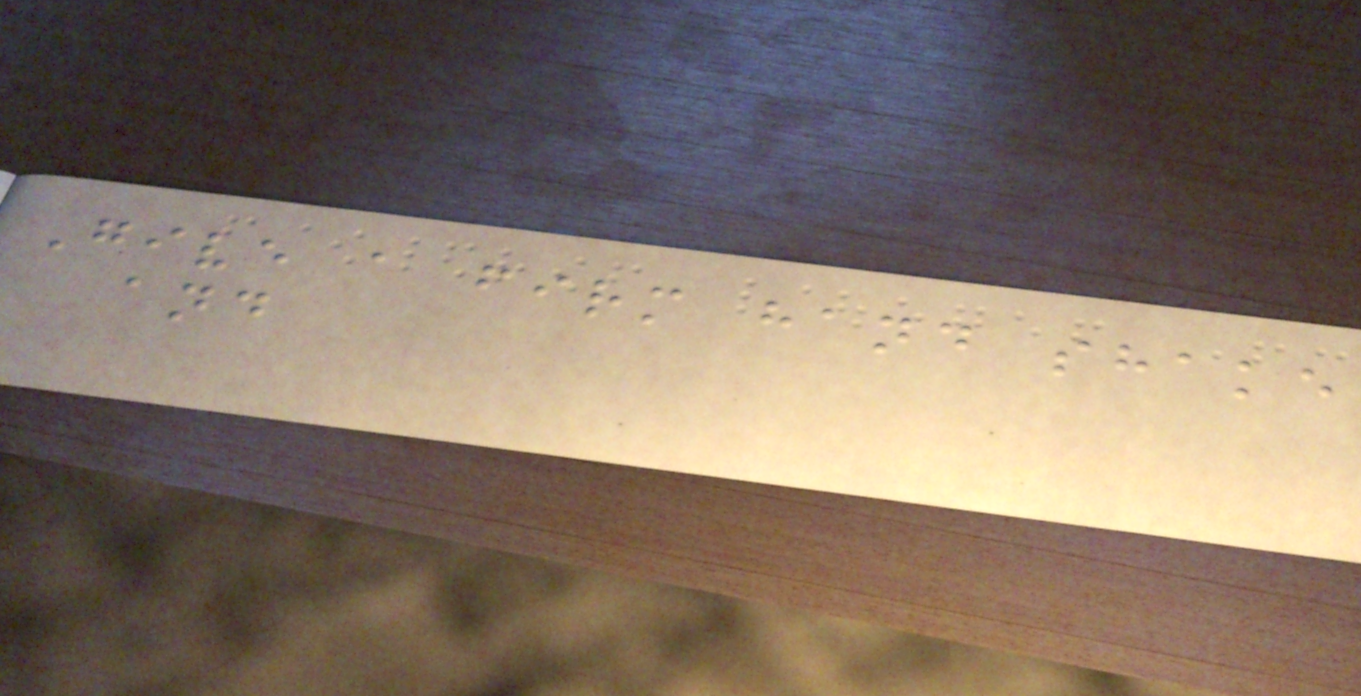Give a firm hand shake
and
